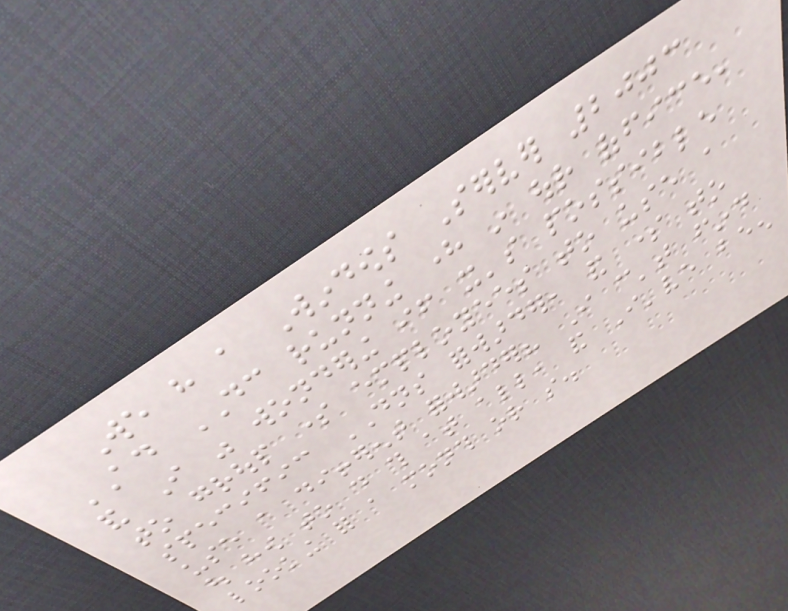We have a Windows Server 2003
AD DC running here in our office,
and I was wondering if it's possible
to group some employees to use a
specific DNS forwarder, and some to
use a different forwarder? I can't find
out how to do this at all, and I've been
looking for a month or so.
